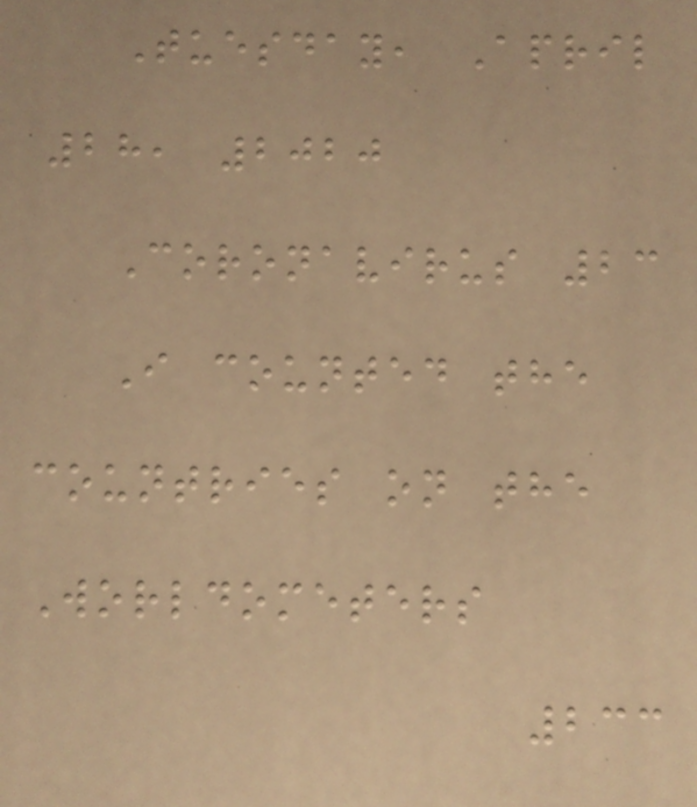Tuesday, April
28, 2020
Coronavirus 23
I counted the
countries on the
Worldometers
233
